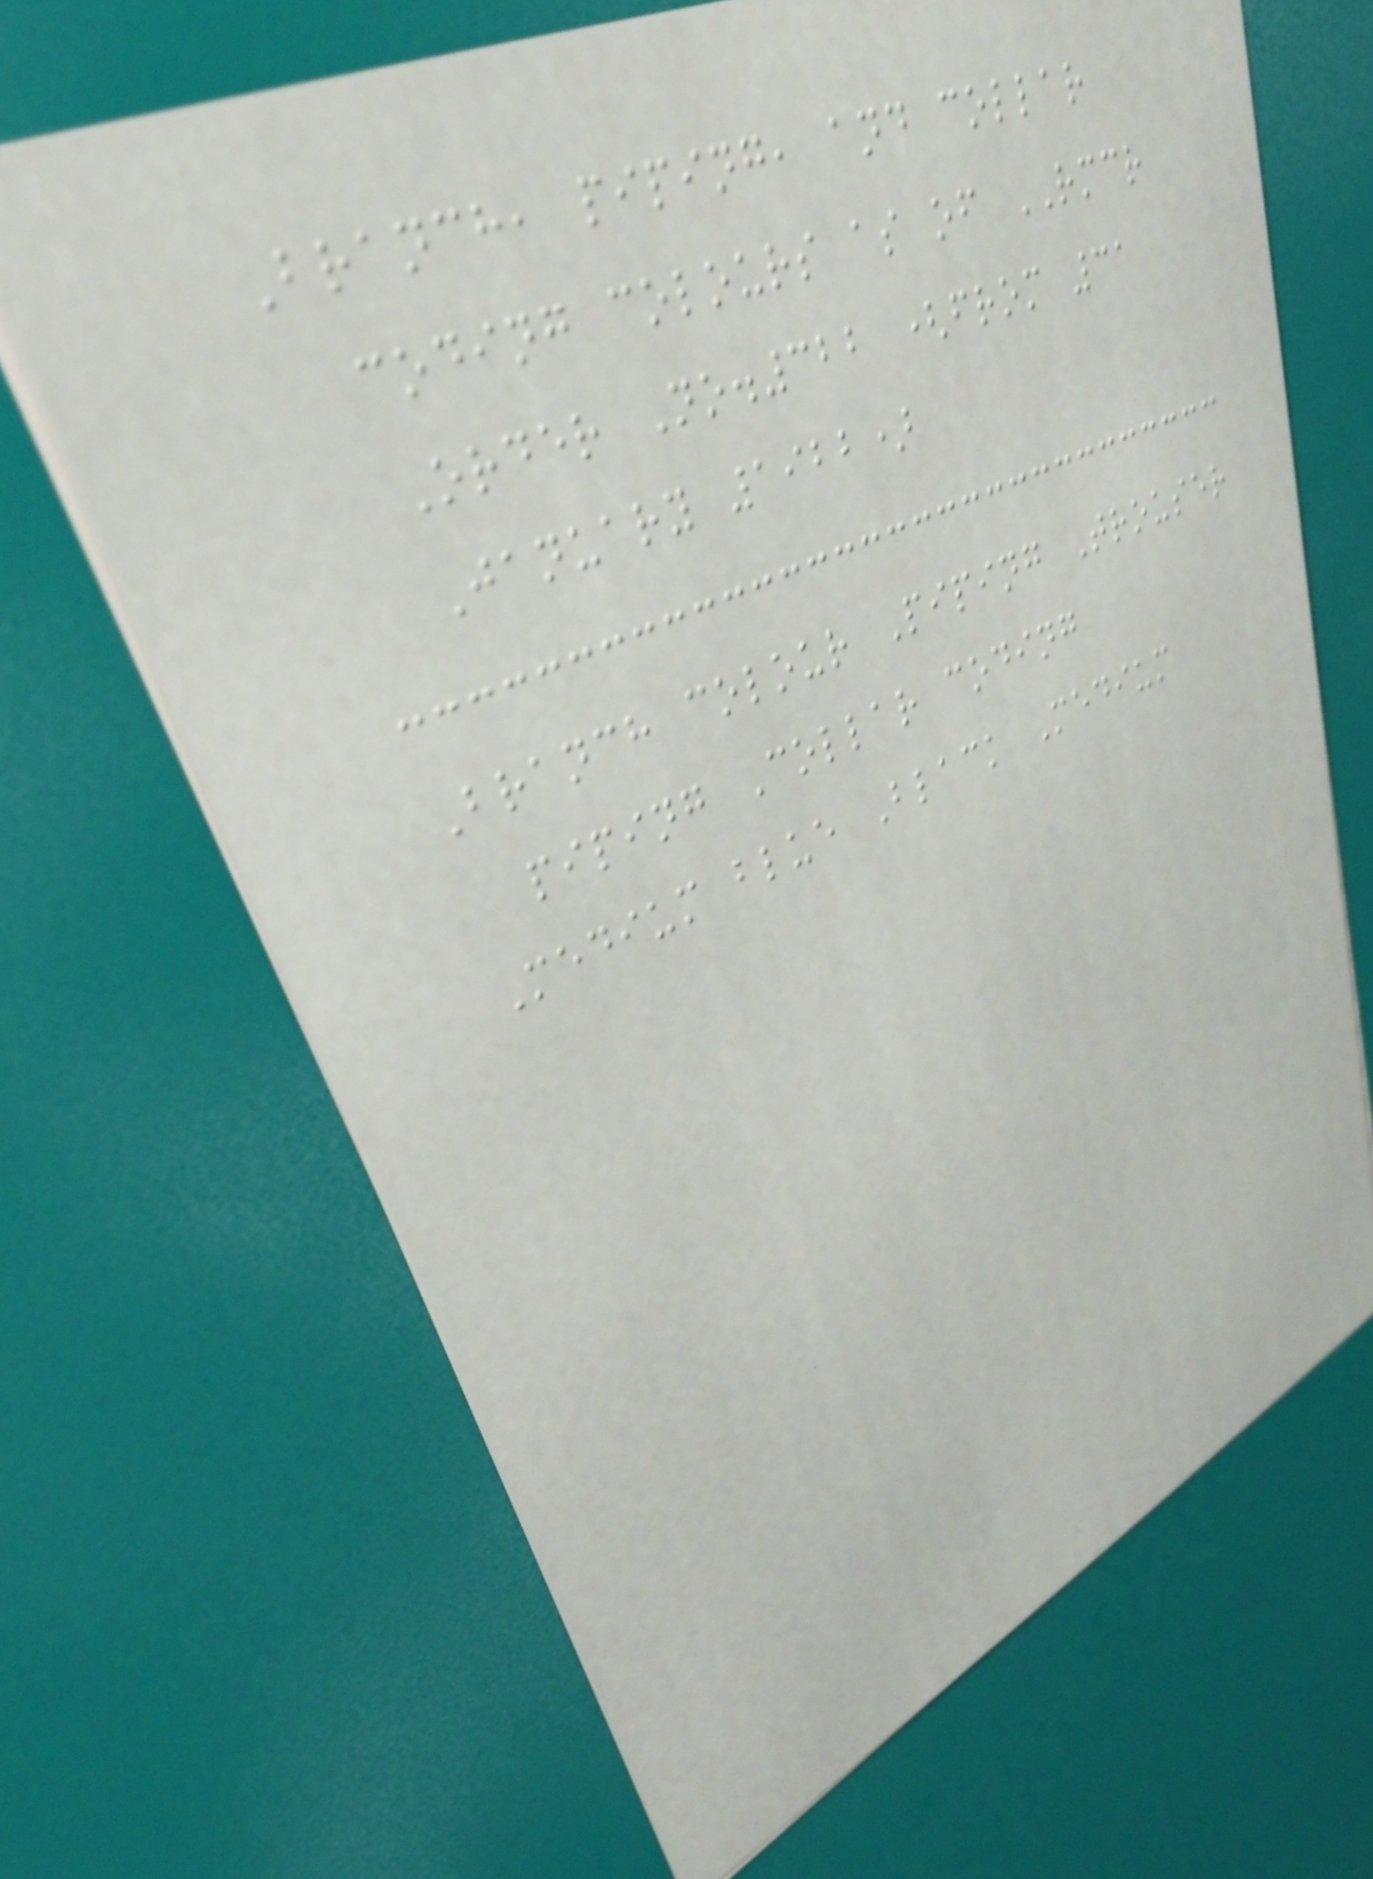Branch, piping, and collar
coding colours as of RMCR
Order No.322 (from 31
January 1922)
Branch colour Piping Trouser
piping Collar coding
Medium blue Black Medium
